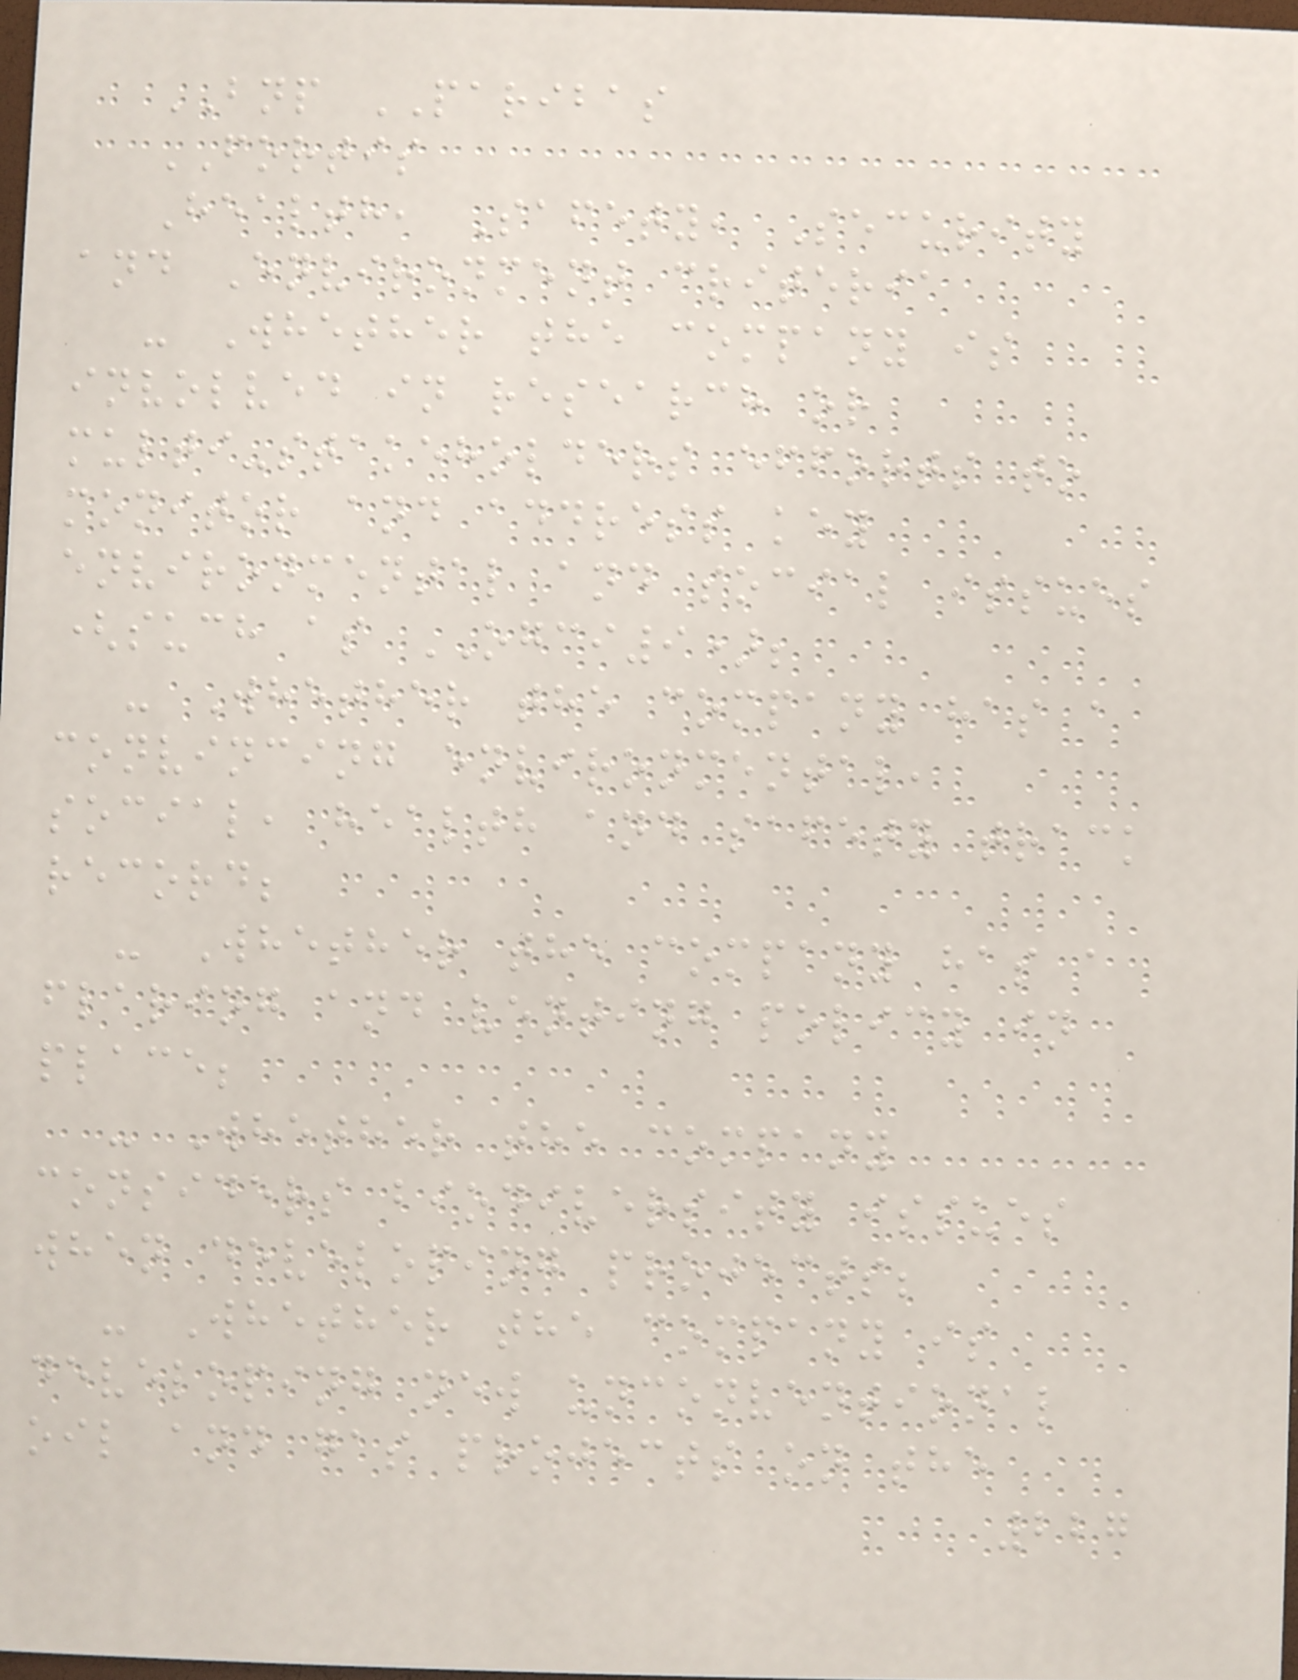BNP PARIBAS
FORTIS
Health, Safety, Security
and Environment criteria
- Whether the company is
involved in research or
multi-stakeholders efforts to
monitor and address key
environmental and social issues
(such as OGCI9);
- Whether the company has a
convincing environmental,
social, health and safety track
record;
- Whether the company has a
flaring and venting policy in
place;
- Whether the company
considers biodiversity issues
when developing projects;
- Whether the company is
developing new unconventional
oil and gas projects on the
227
